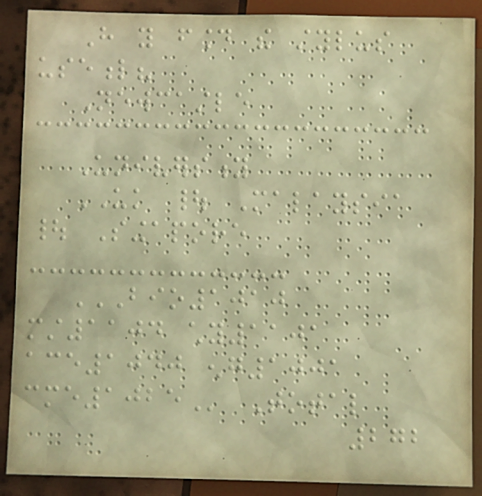Have you found the stylus
useful?
Newcastle
University
UK | Malaysia
| Singapore
BIO1010
MST1104 CHY1101
ACE1040 ENG1001
CME1025 Total
272
